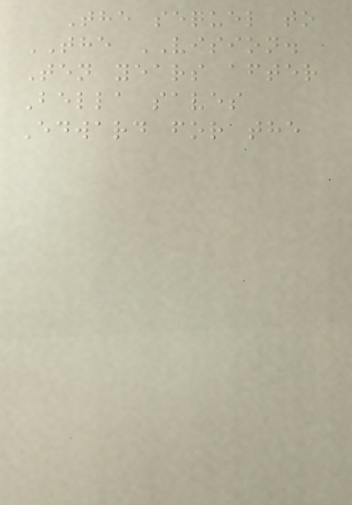The sequel to
THE VISION.
Ten years after
Bella saves
Edward for the
